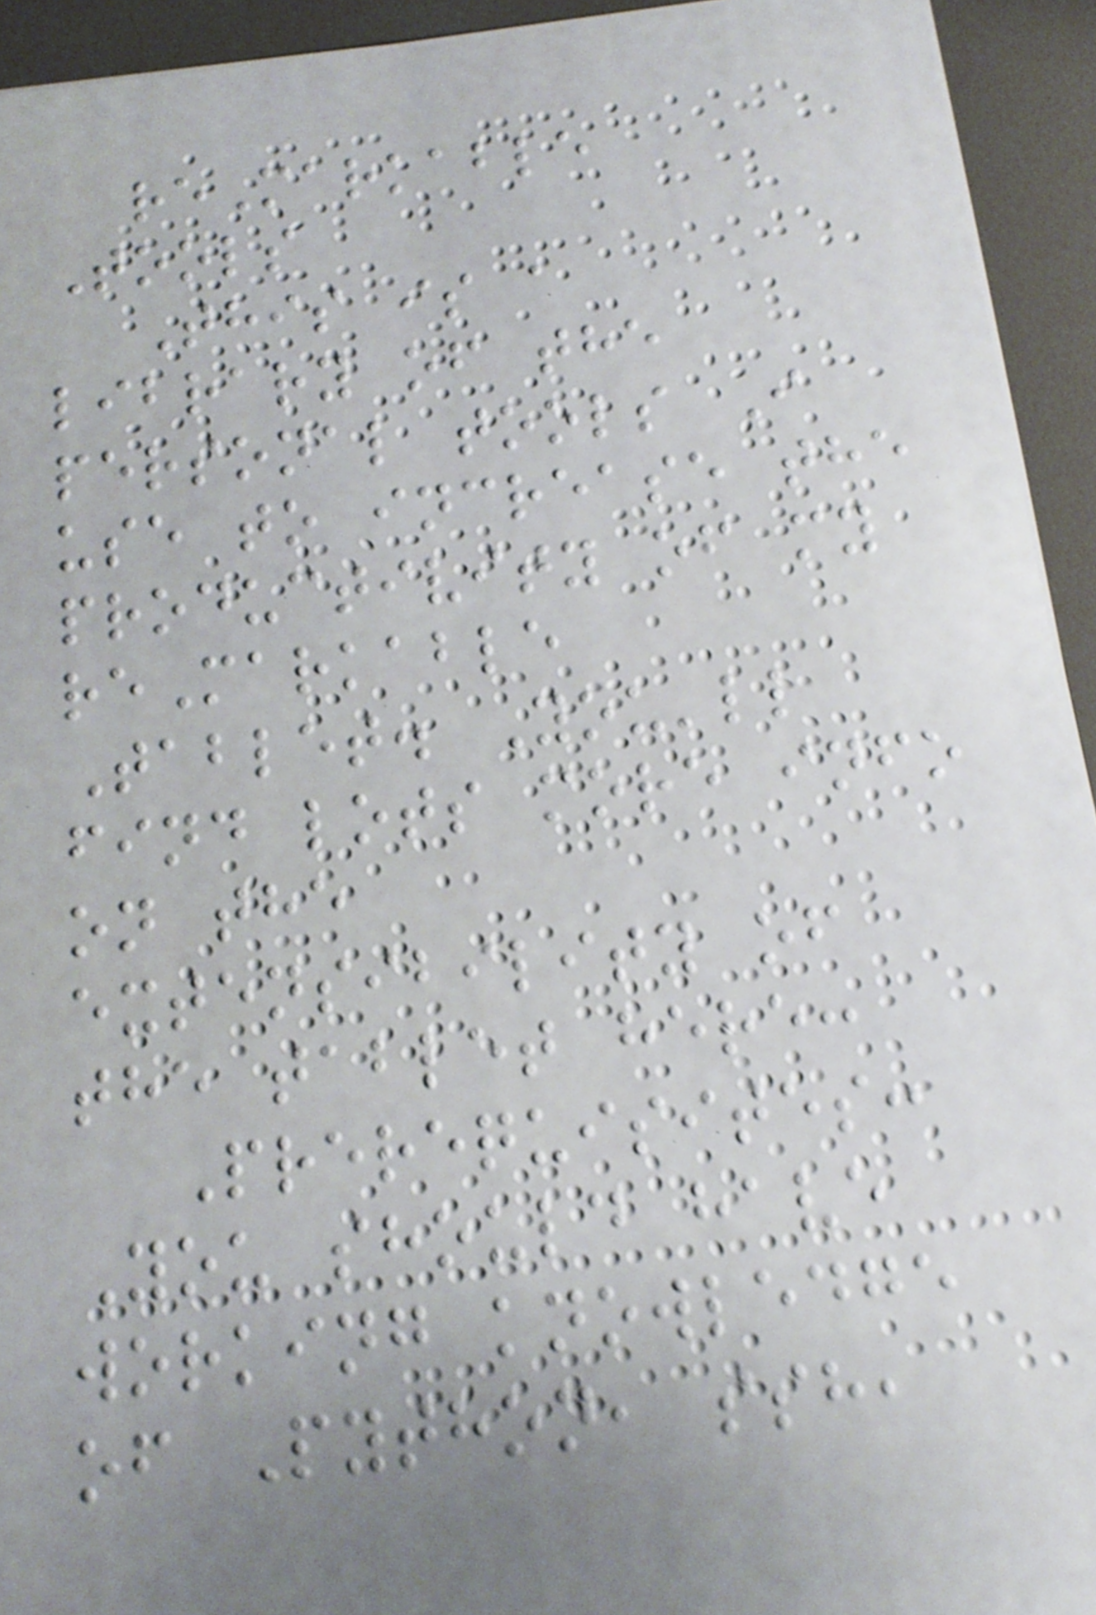reMarkable
Tools
This is a
library of the
personal tools I
use to increase the
productivity of my
reMarkable
Tablet. You'll
find lots more info
on the
extensibility of
the tablet here:
Prerequisites:
You should have
working knowledge
of Python, ssh,
